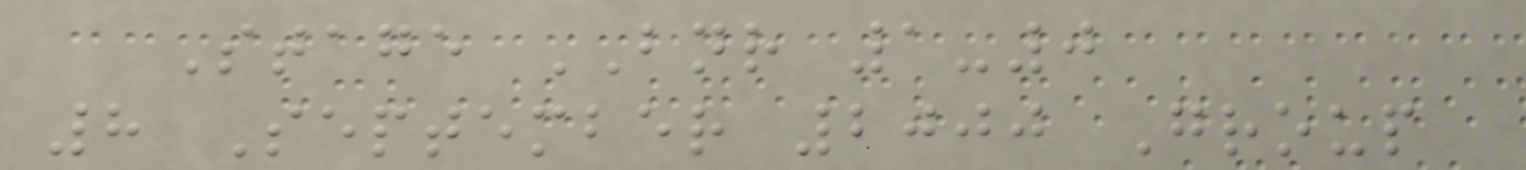Stage BNR 1-0
8 September 2000 Group
